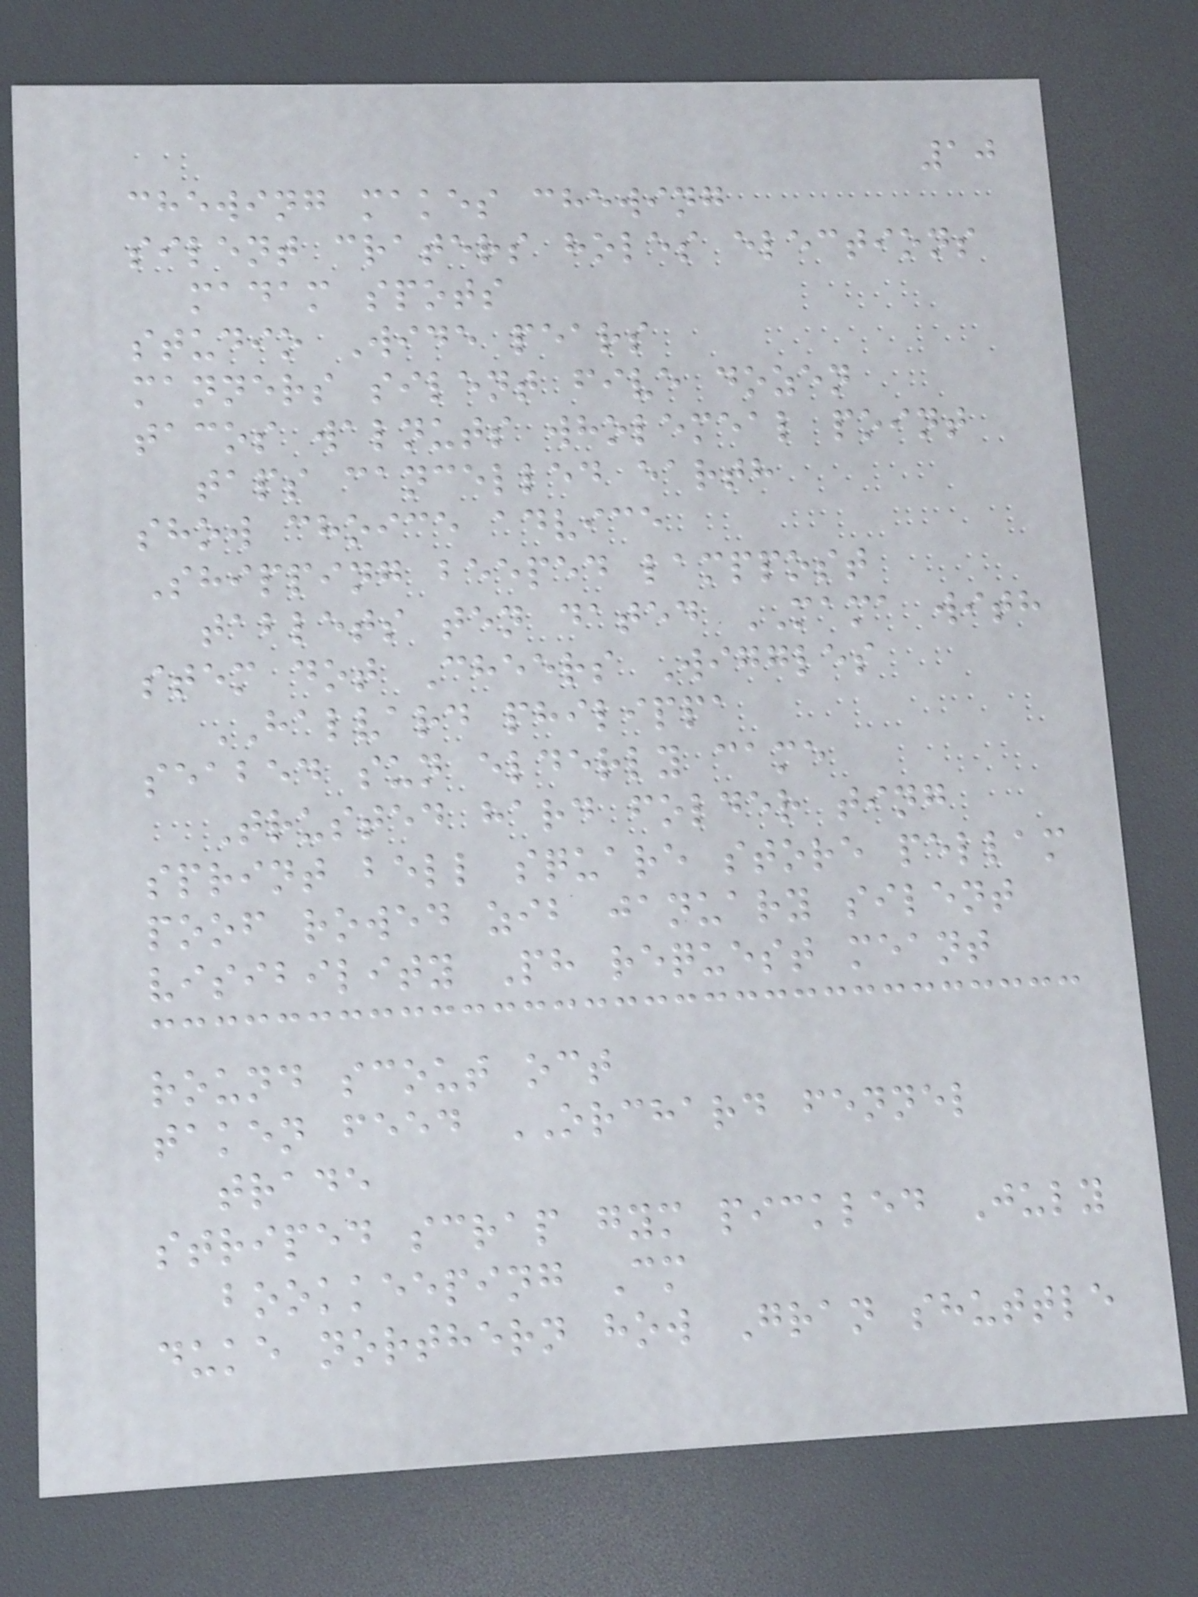10
chewing makes chewing
silent craters holes elections
madam spots
studio Wide pears
manners silent five dozen
tacos walnuts wholemeal point
taps cancelled earth
show choice advice
Shipping beeped lamppost
tablets ten dated MAMA with
stem dot Cheers Wiggles
HALVARD philippa
seabed sun elderly came
Trusted hard folder ting
sprint bell square store pellam
poof rowed zib january silent
visibility Ph request meant
round scout oct
taken feed ORCHARD fennel
trade
striped scrap gym pickled July
bookkeeping Cm
duke northern how Gran shuttle
